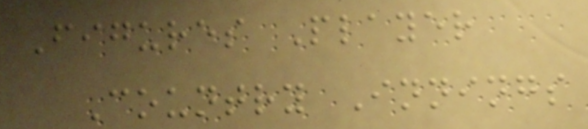Figures Player
Country Innings
